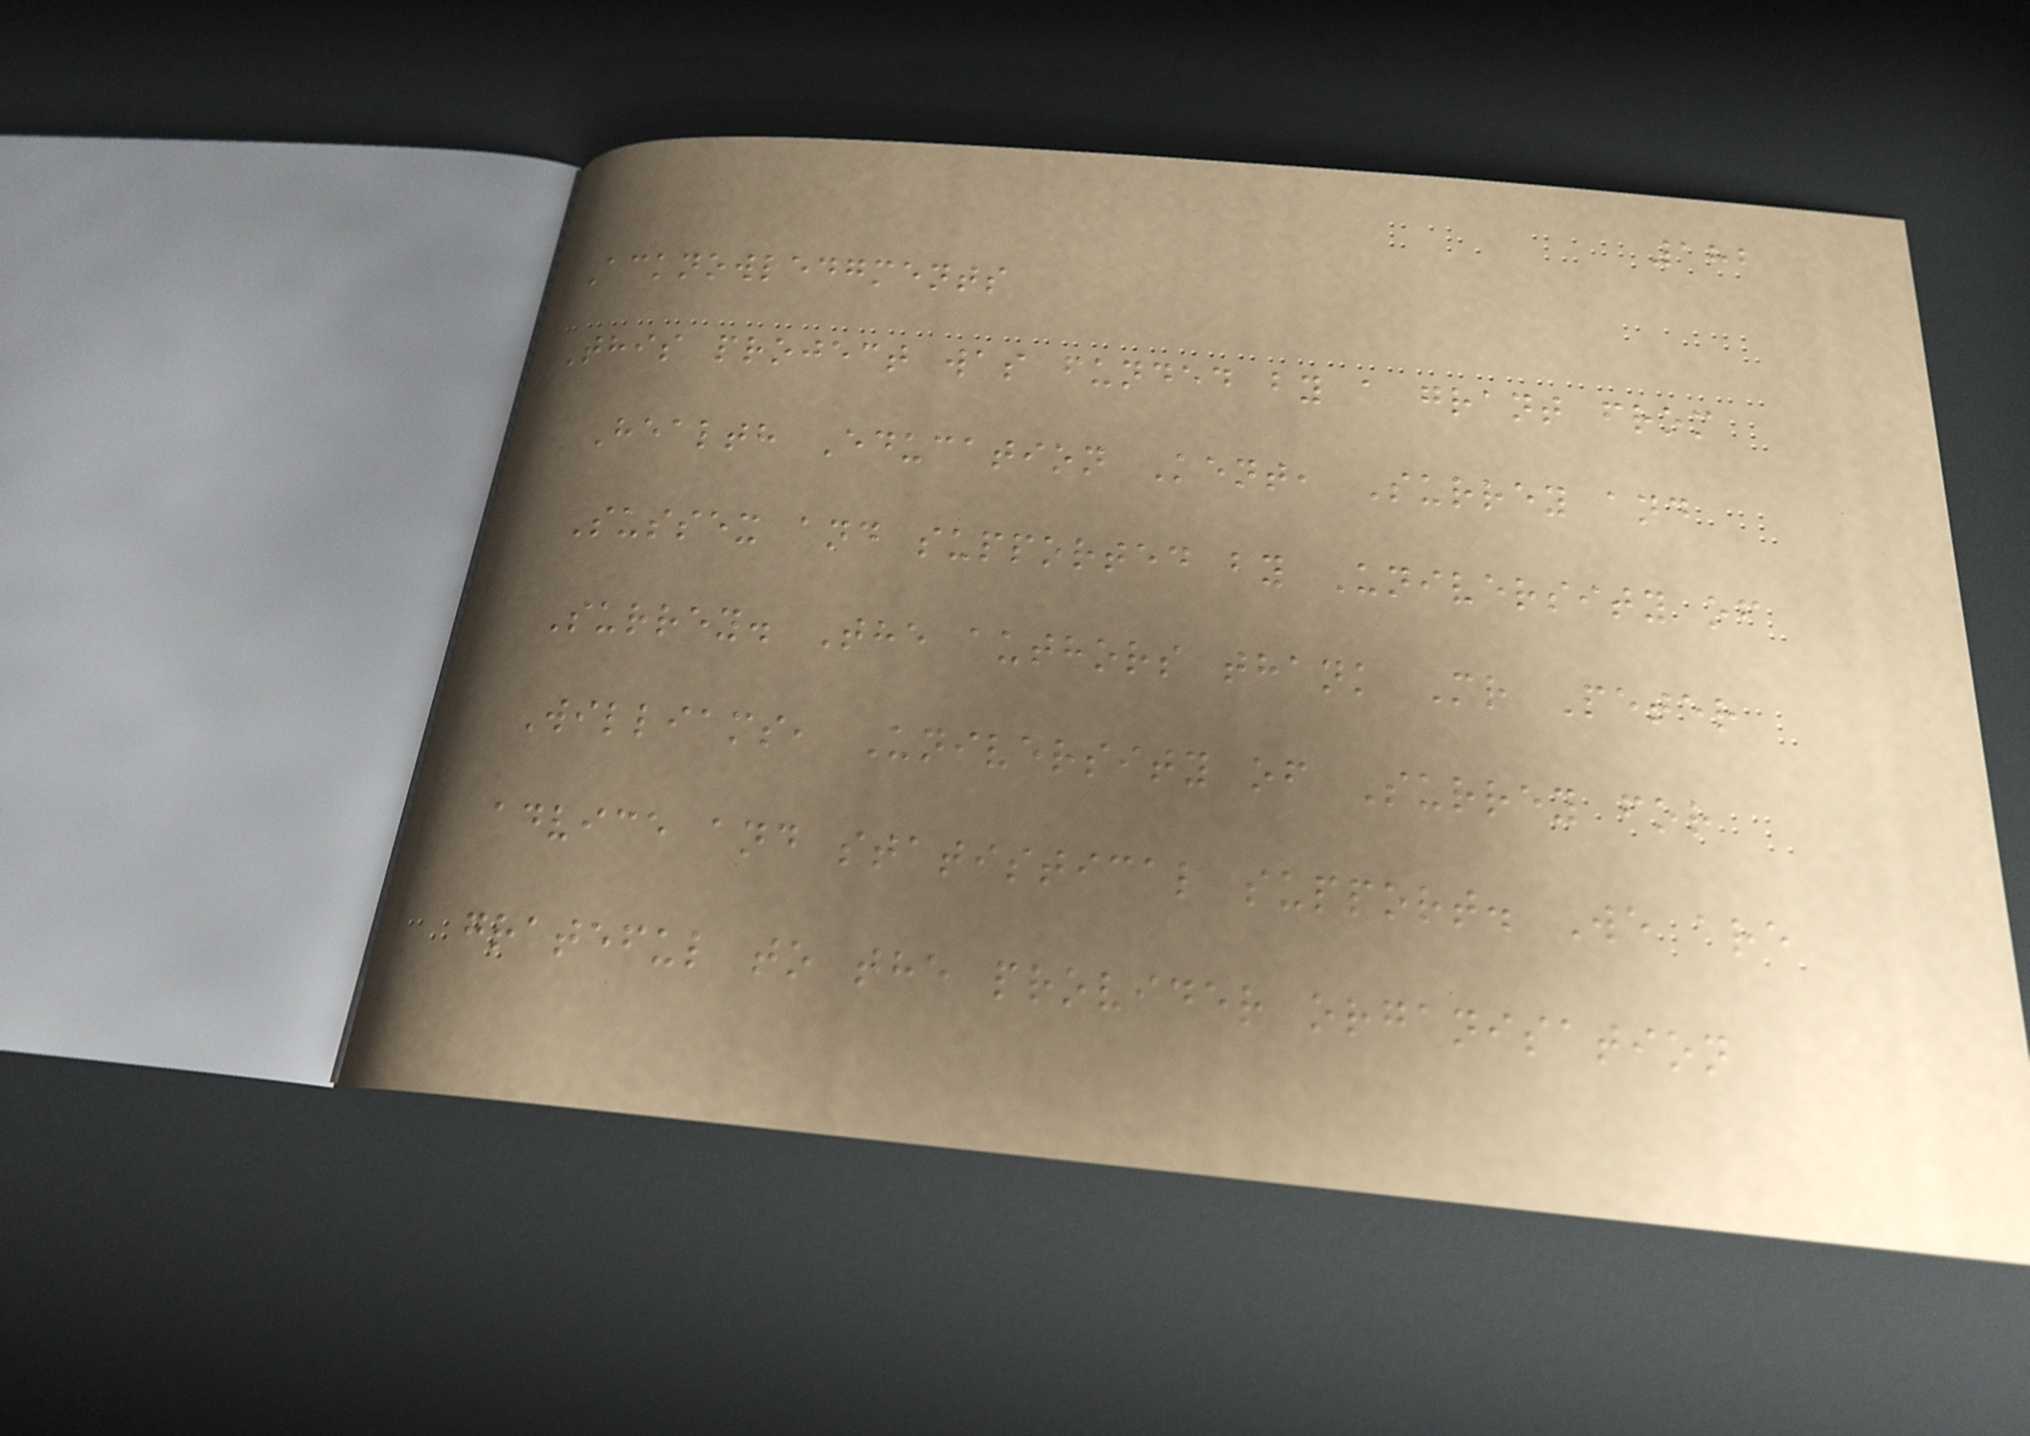182
Acknowledgments
This project was funded by a grant from
Health Education Kent, Surrey and
Sussex and supported by University of
Surrey. The authors thank Mr Peter
Williams, University of Surrey for
advice and statistical support. We are
grateful to the provider organisation
